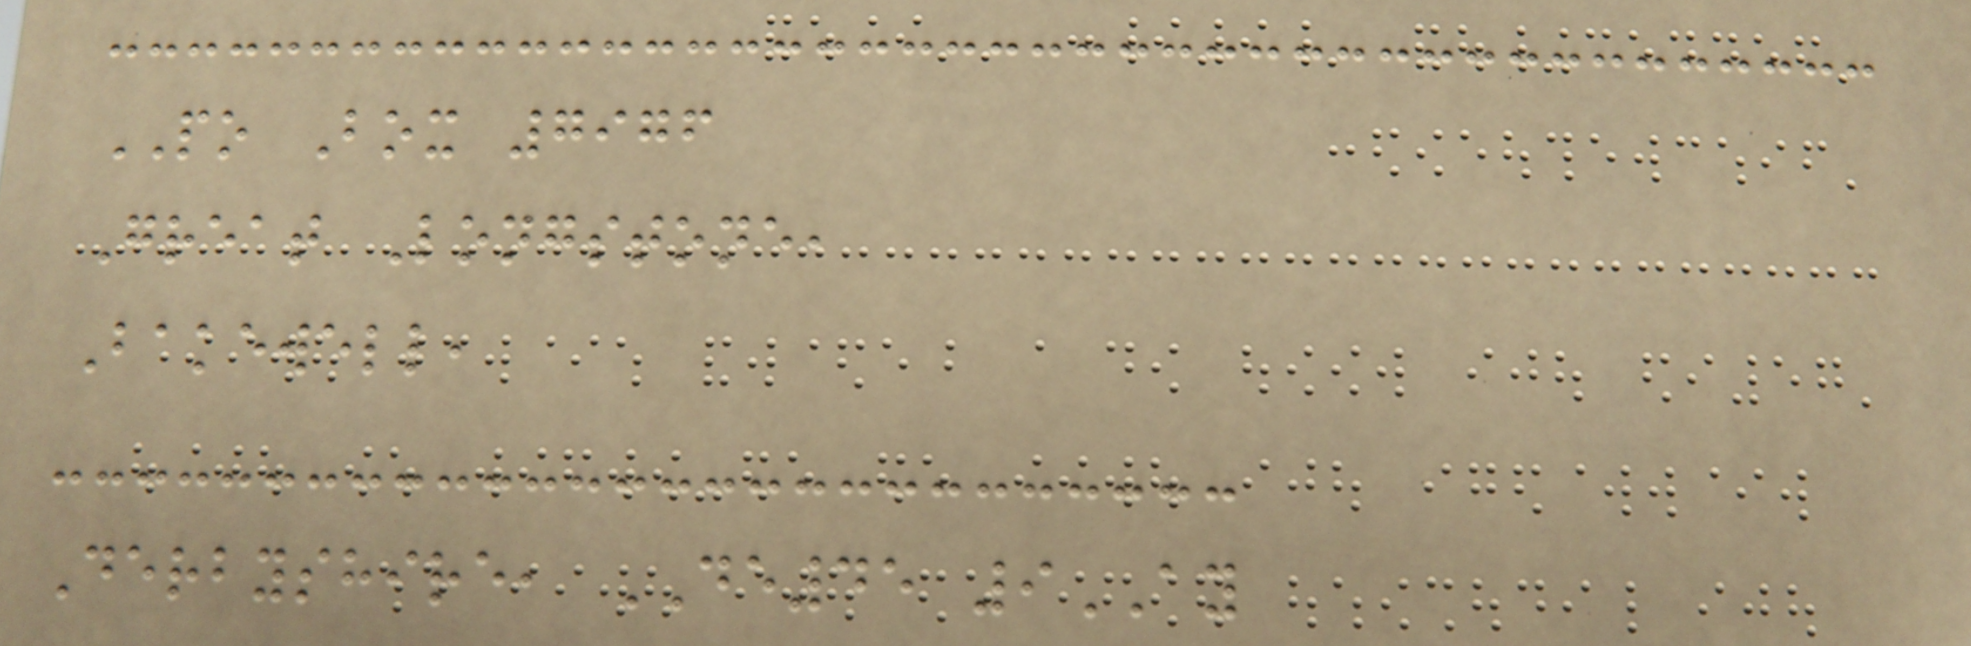PO Box 7976
Great Longstone,
Bakewell,
Derbyshire, DE45 9AY
